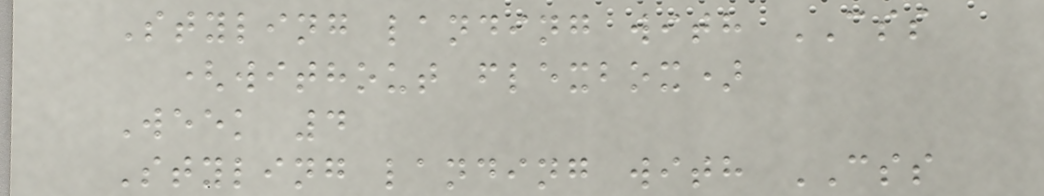Styling landing with CSS
(without flexbox)
Week 4
Styling landing with CSS
